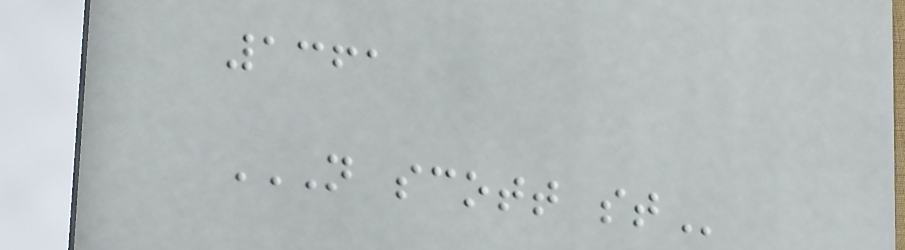1361
N SCOTT ST
